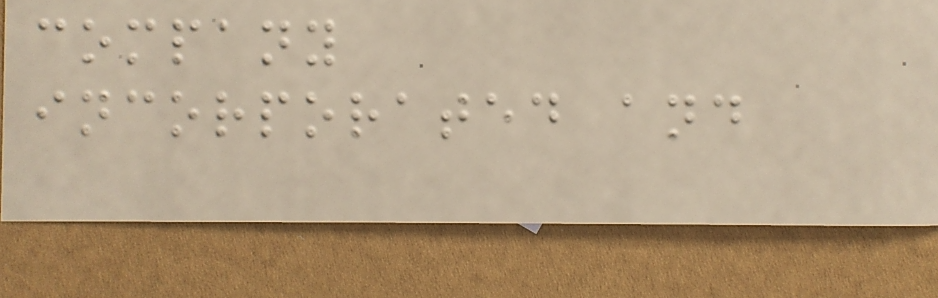company
incorporated and
